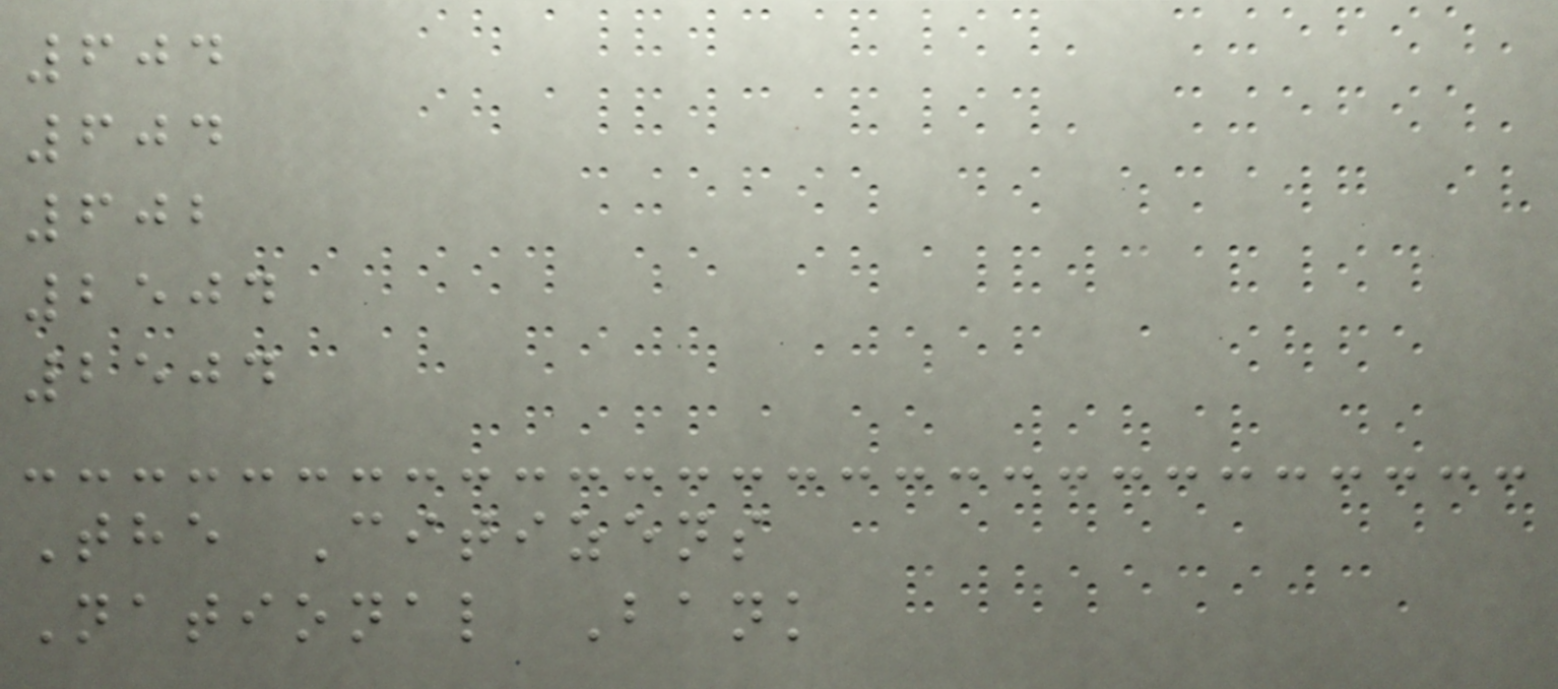604
604
602
2504
2504
The Citizens
National Bank
